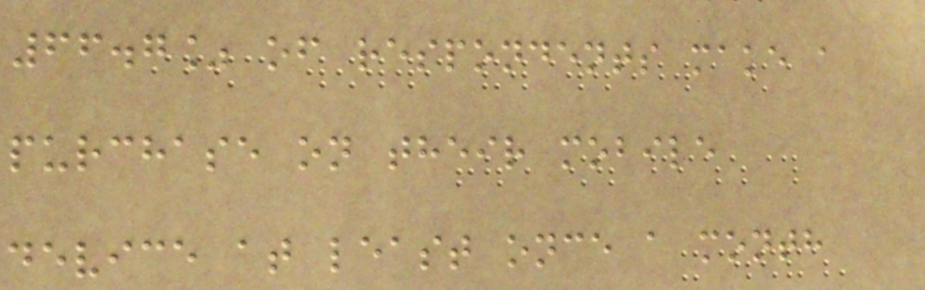66.7% of respondents make a
purchase on their mobile
device at least once a month
